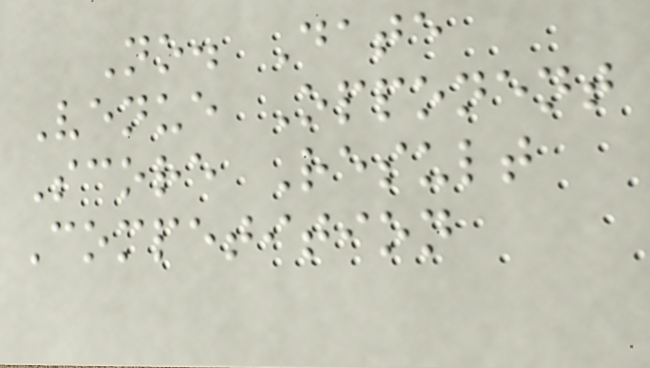No. Date
Venue Opponent
Score Result
Competition
